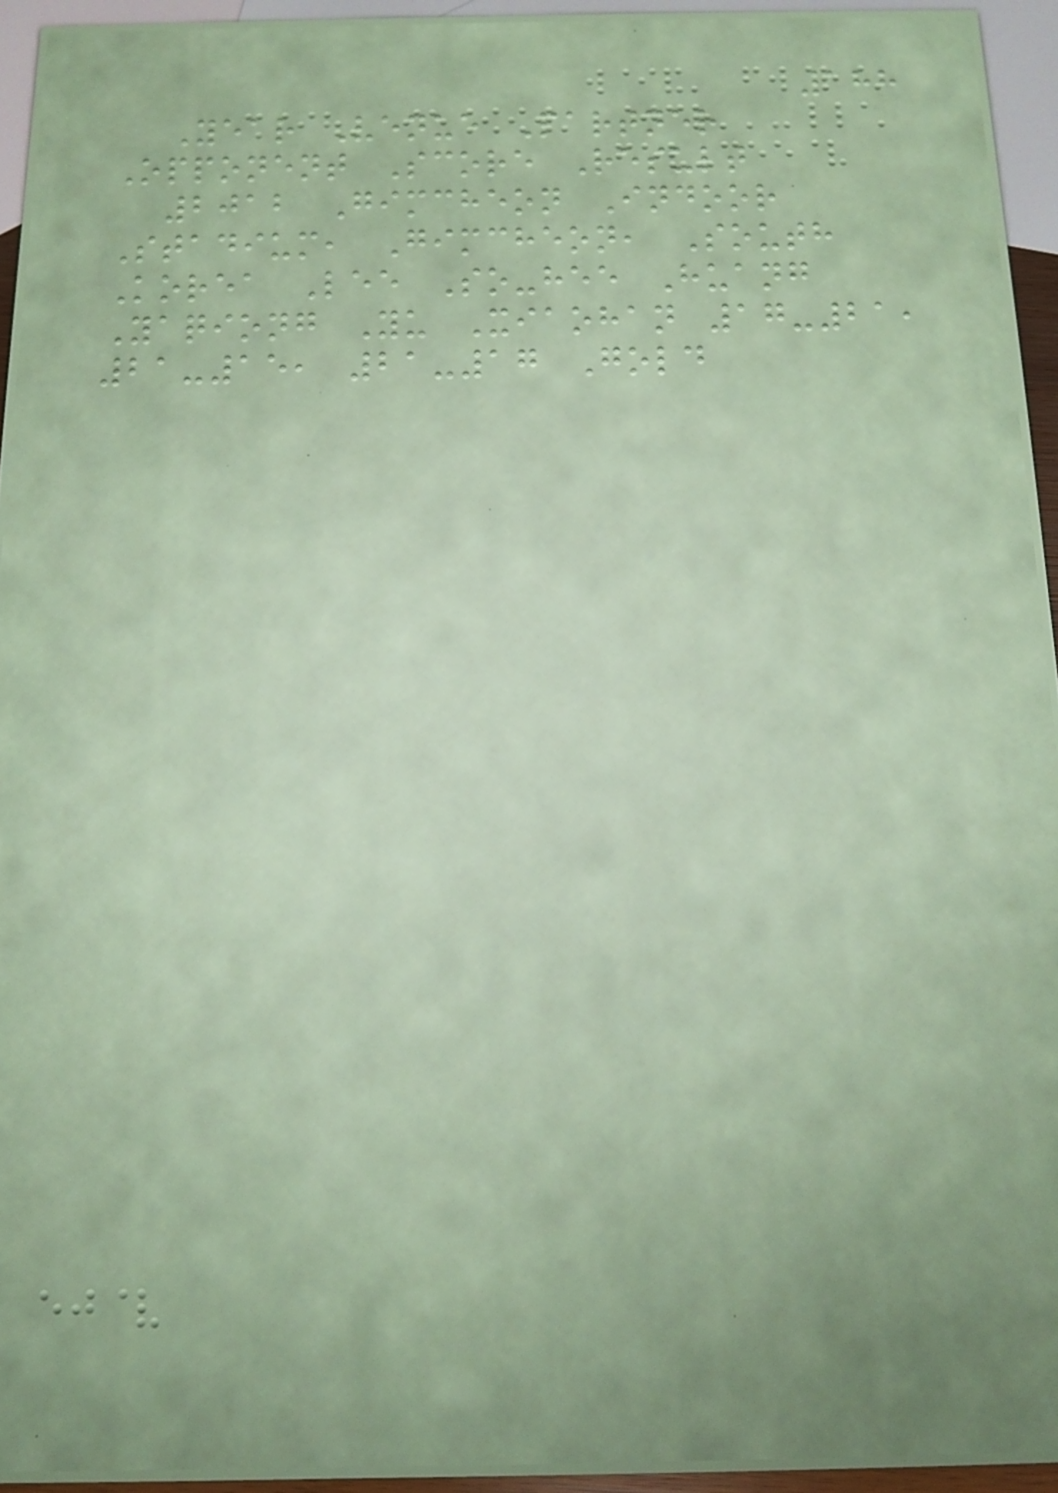188
Year Venue Partner
Opponent Score Result
2012 Gimcheon Indoor
Stadium, Gimcheon, South
Korea Lee So-hee Huang
Yaqiong Yu Xiaohan 17-21,
21-15, 21-17 Gold
